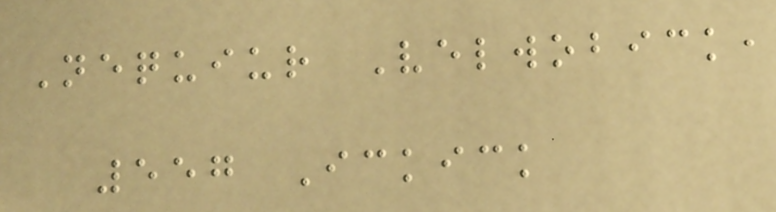Nequiur Velwobick,
557 Ickick
